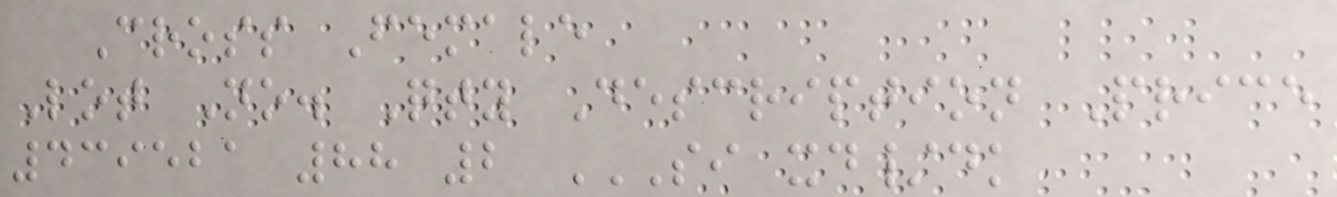Cross Female
Lot No. Qty Description Price
439521 88 2 SI XD/DK
